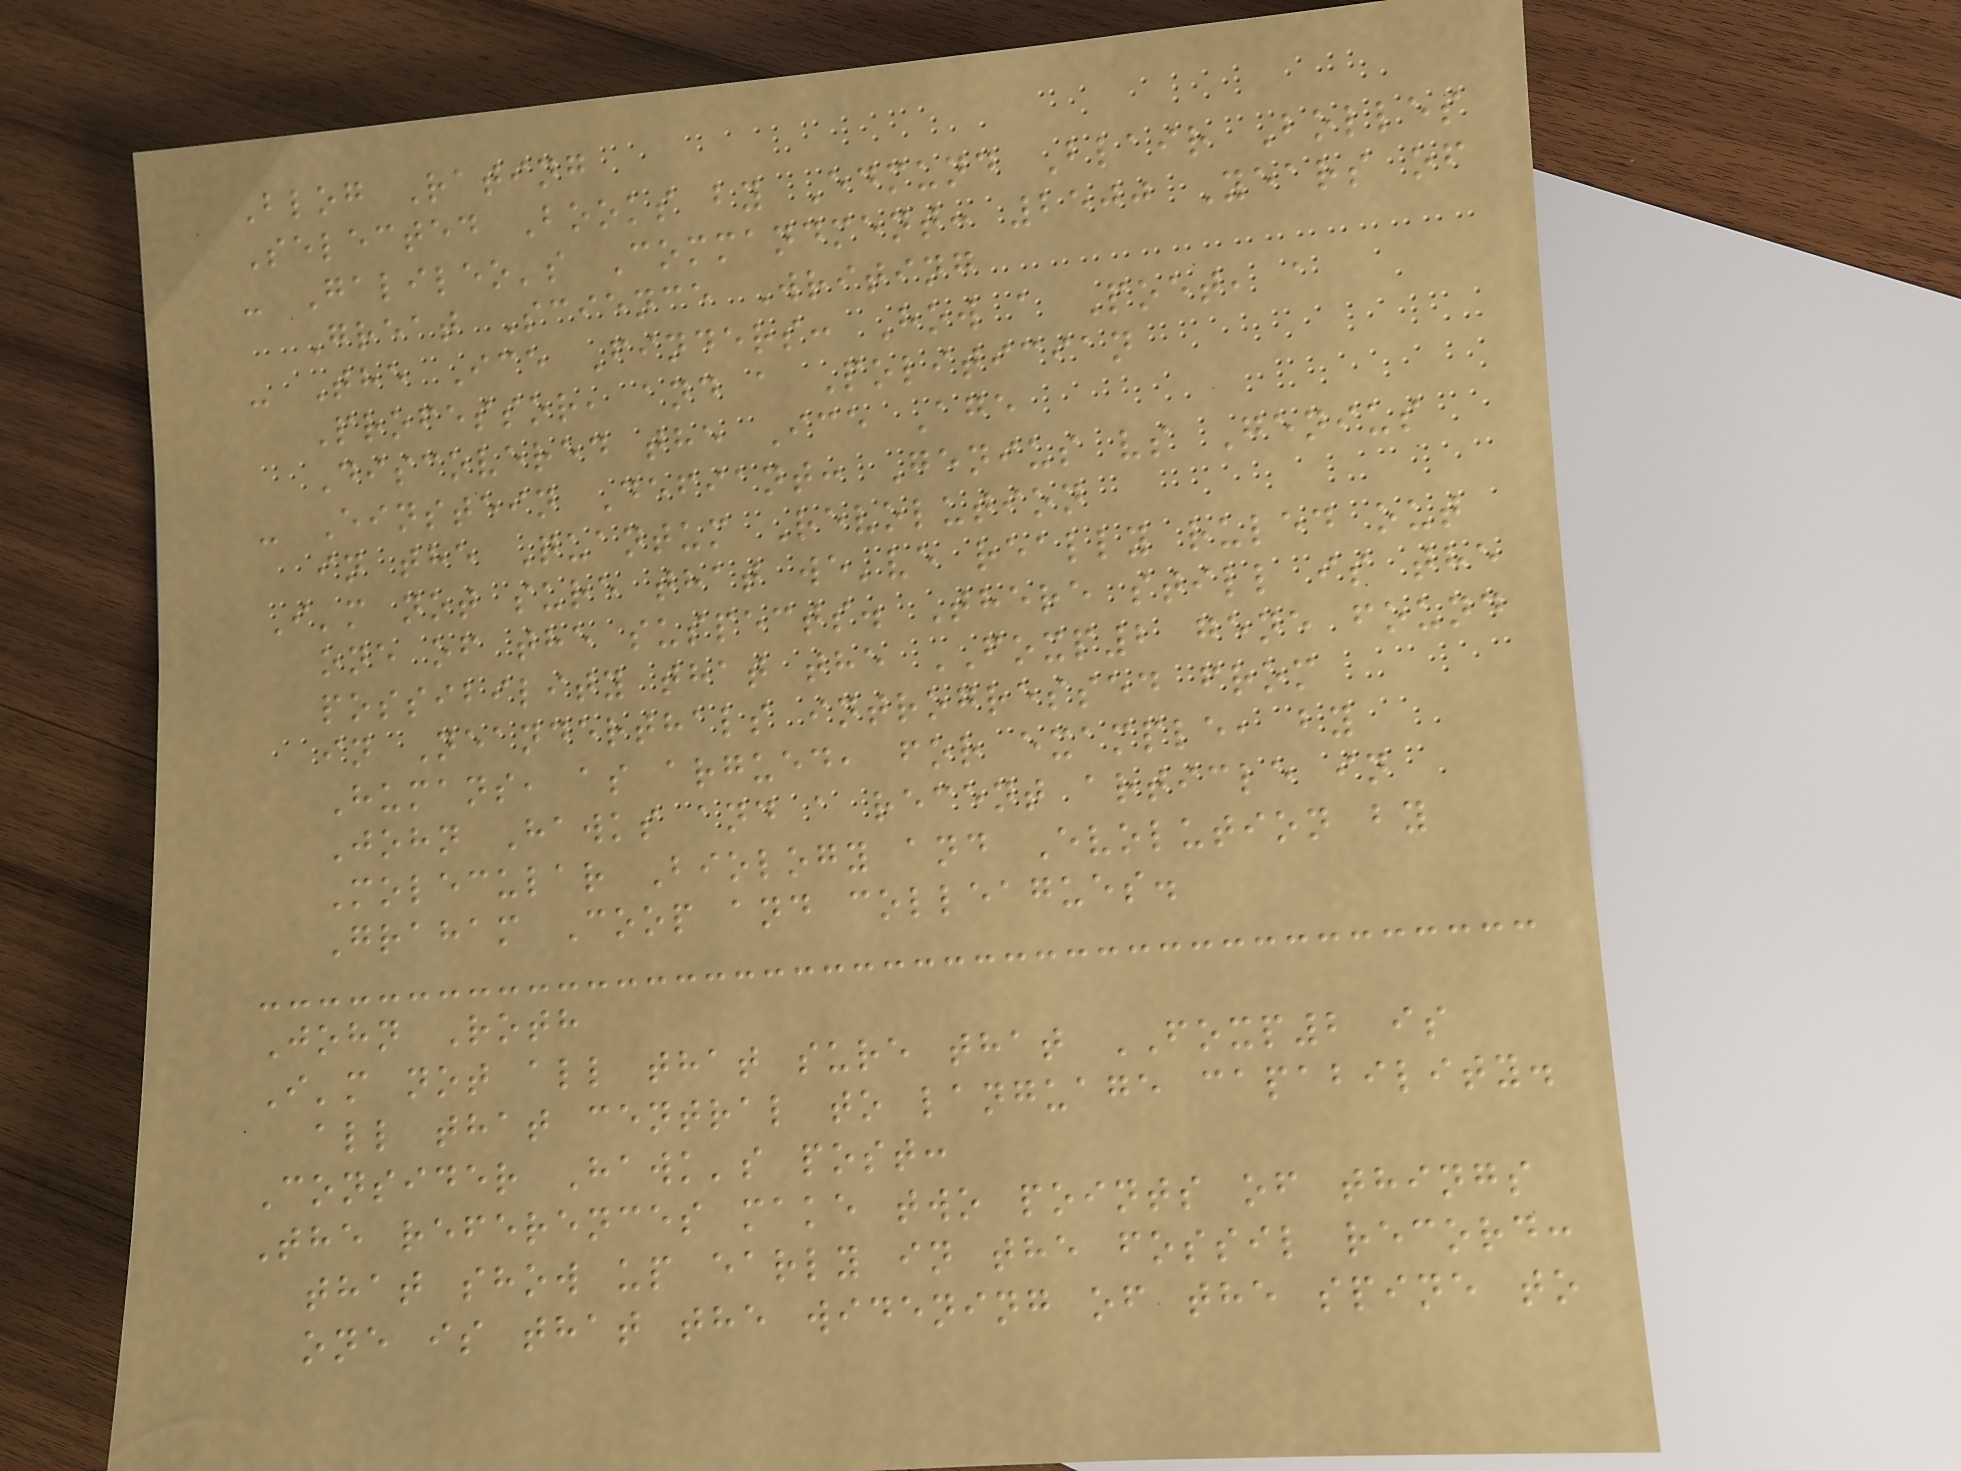Blog Rating
Selected Books by Edmund Blair Bolles
- Galileo's Commandment: 2500 Years of
Great Science Writing
- The Ice Finders: How a Poet, a
Professor, and a Politician
Discovered the Ice Age
- Einstein Defiant: Genius vs Genius
in the Quantum Revolution
I'm not sure that we've really ruled out
one of the suspects. There still is the
possibility that the FOXP2 gene found
in Neanderthals introgressed from
Humans, as argued, for example, by
John Hawks and a recent article in
Molecular Biology and Evolution by
Graham Coop and colleagues.
John Roth
I'm not all that sure that FOXP2 is
all that central to language capability.
Consider Hawk's post:
The references make two points of things
that show up early in the fossil record:
one is that the widening of the spine to
